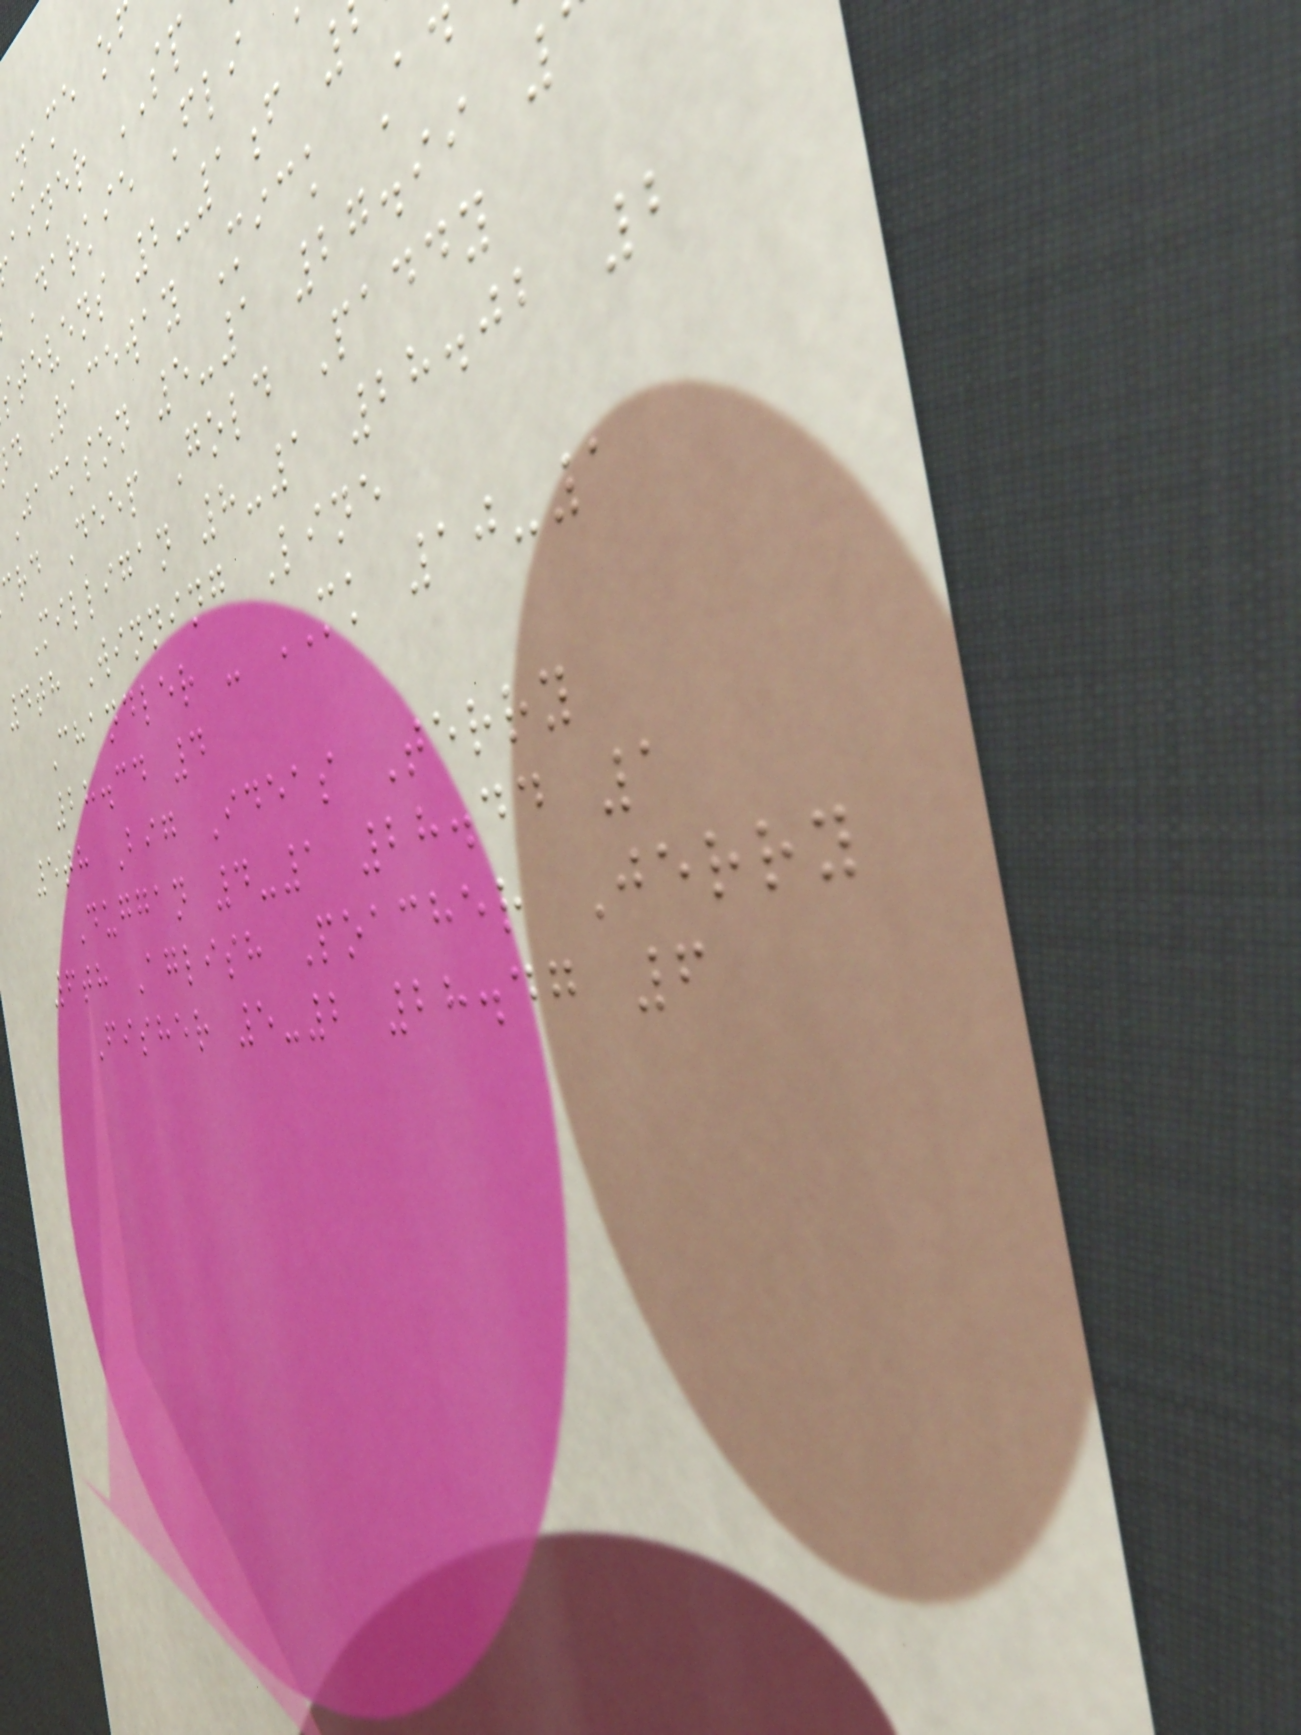name o
ainer SP
Darkie Fli
tevens 2-1f
d Raceway Mick Ad
Jackson 5-1 27.99
crd Deep Gold Paddy
Milligan 8-1 28.02 2
4th Winning Line
Chandler - MK 10-1
28.34 4
5th Big Ideas Terry
Duggan 4-1 28.44 1
6th Aglish Poacher Jerry
Fisher 5-2 28.47 6
